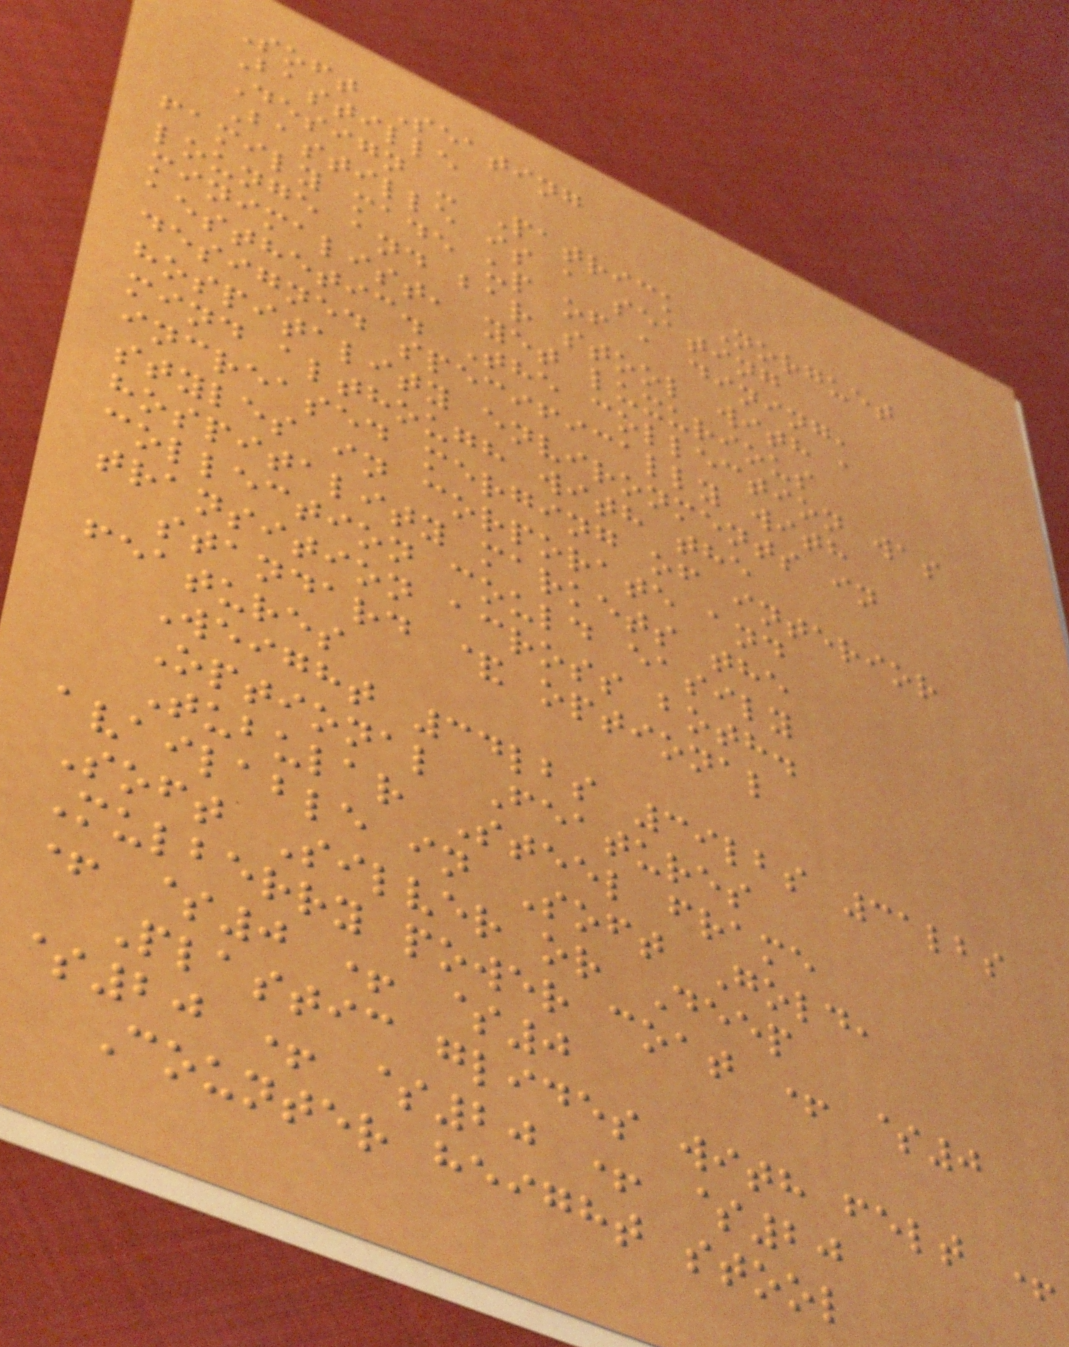Soft Seating
Bastille
Design - Patrick Norguet
Bastille is a seating
family made up of a dining,
lounge and bar stool with a
minimalist, yet luxurious
aesthetic. The collection was
designed specifically with
hospitality environments in
mind although with the
increased merging of interior
styles in corporate and
hospitality markets the
collection could easily
transition across both.
standard & optional
features
Weight 34lbs 39lbs 31lbs
Optional Features
Tubular Steel frame
available in Soft Gold,
Soft Silver or Deep
Mulberry power coat + $0
+ $0 + $0
Plastic glides with felt +
$20 + $20 + $20
Counter height stool
